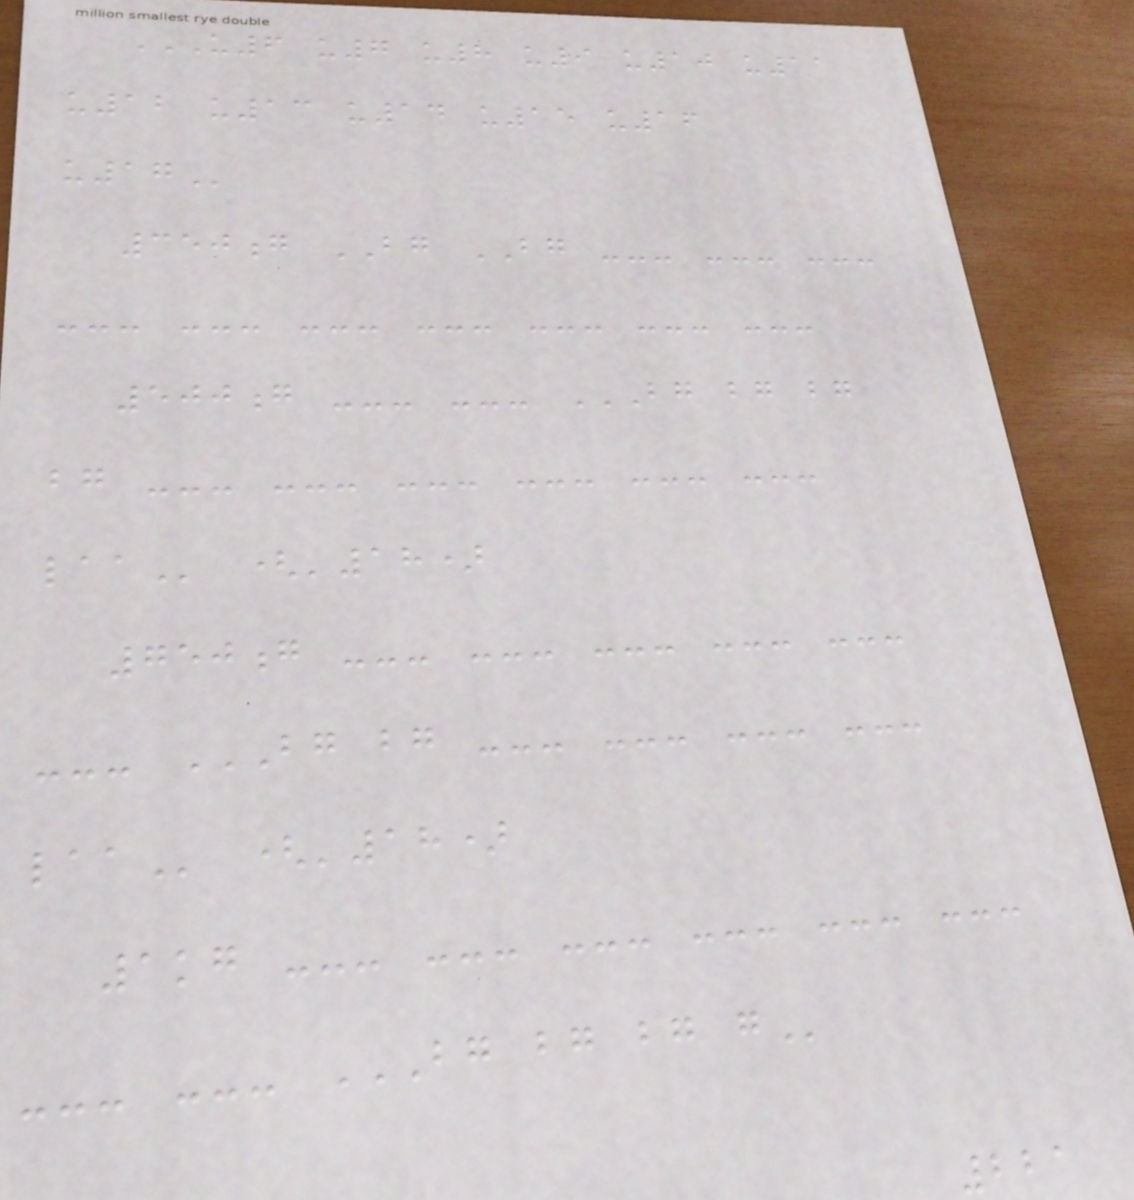U6 U7 U8 U9 U10 U11
U12 U13 U14 U15 U16
U17
350g BG BG --- --- ---
--- --- --- --- --- --- ---
500g --- --- BG BG BG
BG --- --- --- --- --- ---
LAA ('18)
750g --- --- --- --- ---
--- BG BG --- --- --- ---
LAA ('18)
1kg --- --- --- --- --- ---
--- --- BG BG BG G
221
